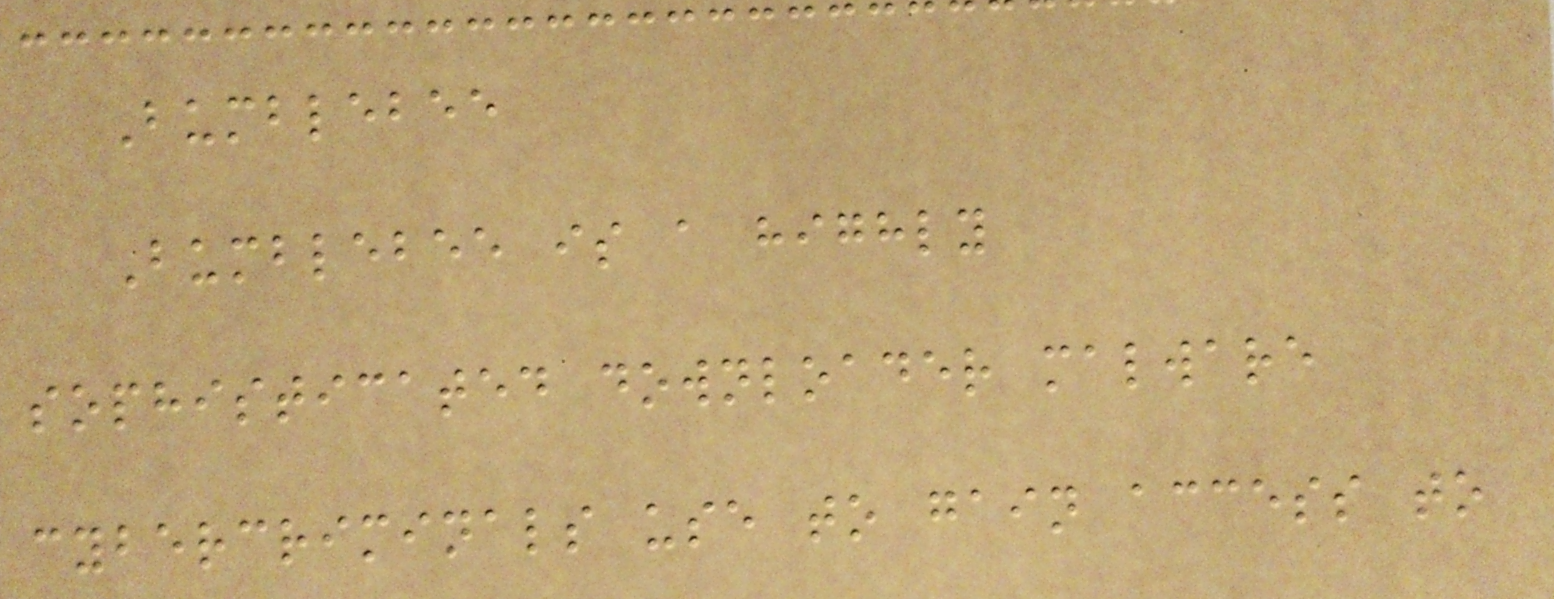Bumblebee
Bumblebee is a highly
sophisticated downloader malware
cybercriminals use to gain access to
